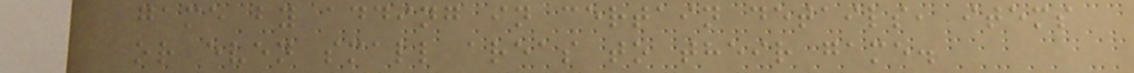game by adding in certain details, items
or even small areas to their game.
